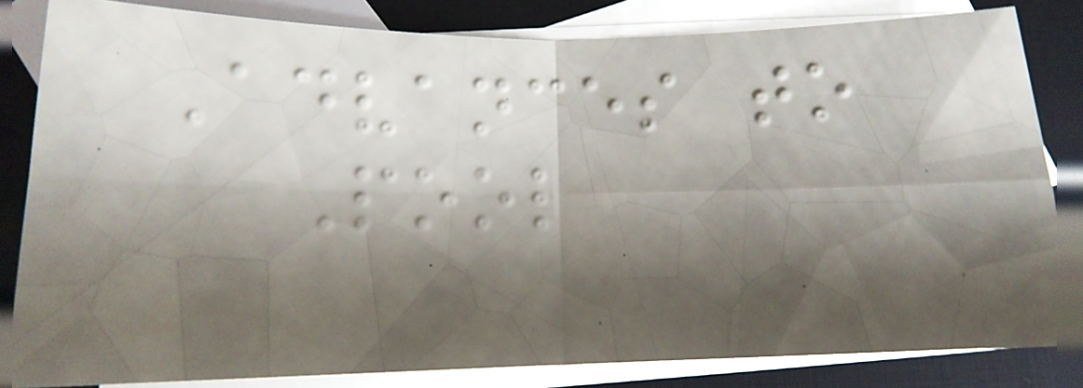Advances to
Pool
